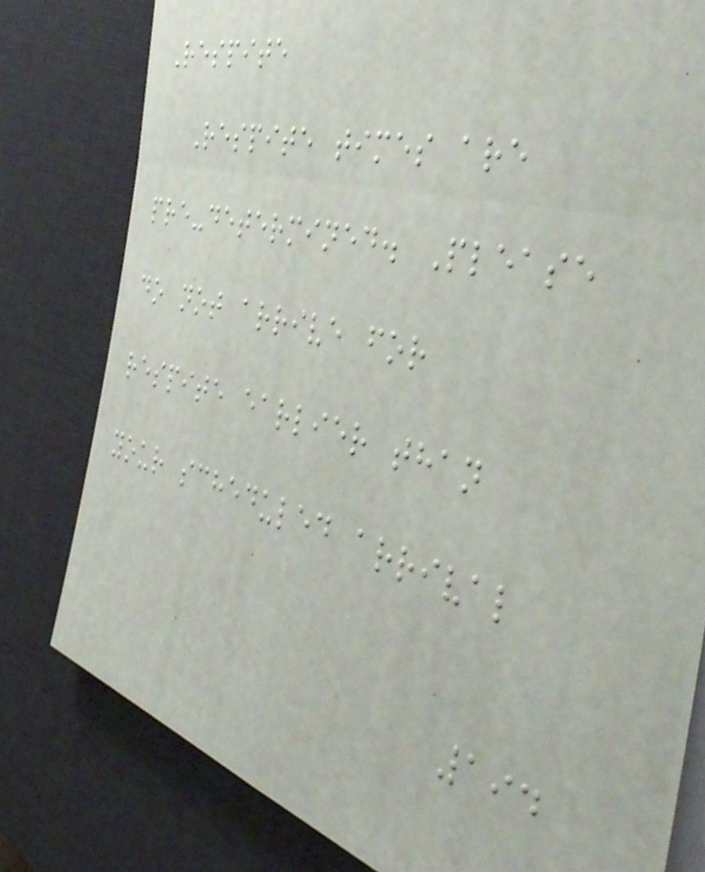Respite
Respite times are
pre-determined. Please
do not arrive for
respite earlier than
your scheduled arrival
194
